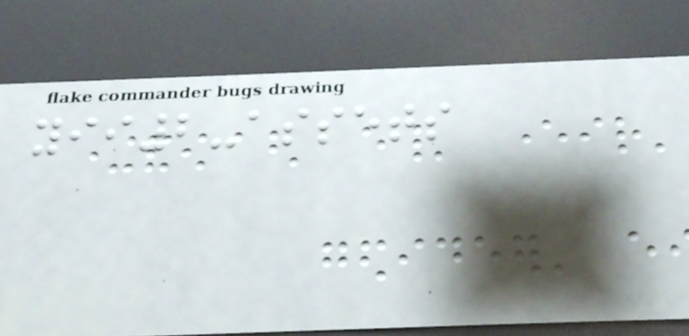yii2-assets
